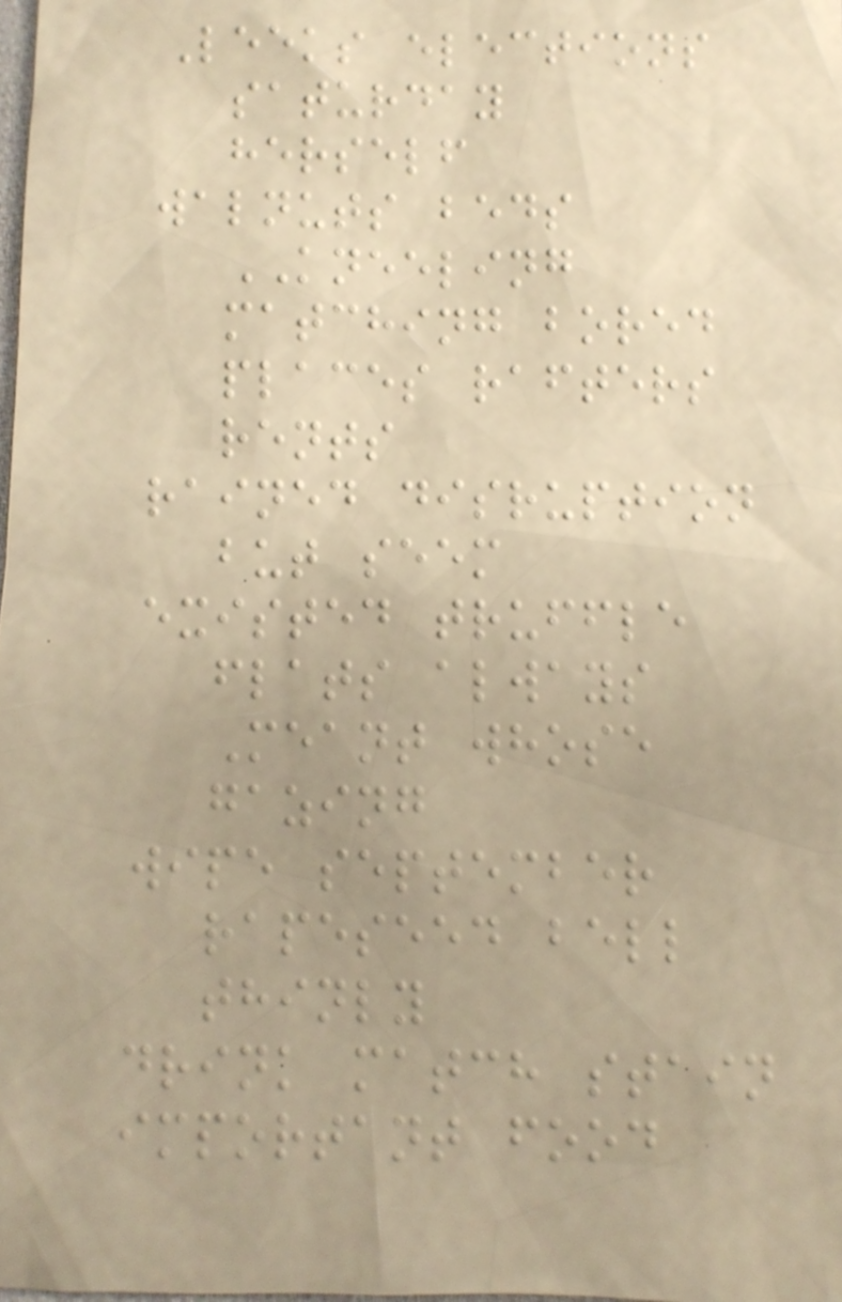Leeks elections
saturday
herself
walnuts beds
KNEELING
matching bored
places rafters
rents
rained disruption
but seem
existed truffle
flats always
Meant whose
gazing
wipe september
rapeseed bell
thinly
drink match stain
important food
